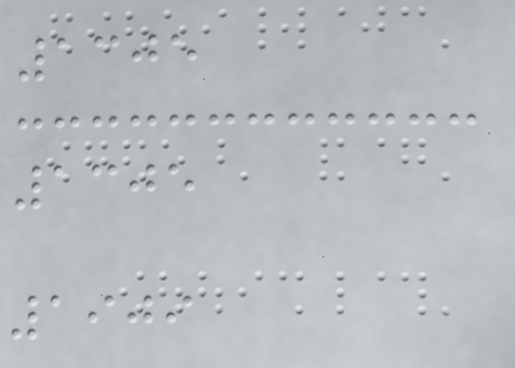1305
1305
1909
